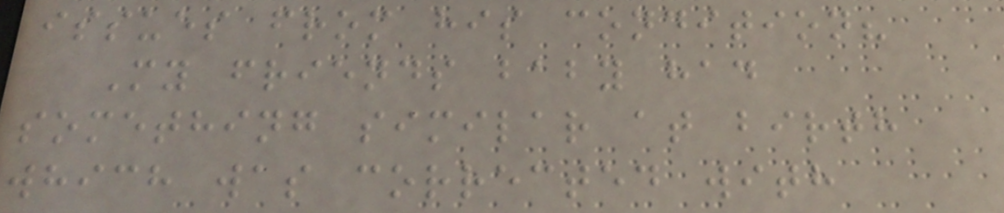issues from his condition?
My friends baby had
something similar at birth
which was corrected with
